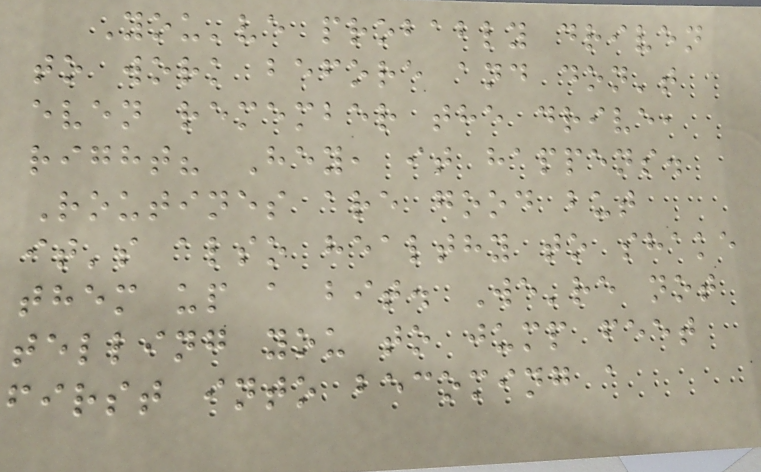You've probably driven
to work before and don't
even remember the drive,
right? Hey, it happens.
Routines are good but
it's also healthy to shake
them up a bit. We're not
telling you to jump feet
first into becoming a
